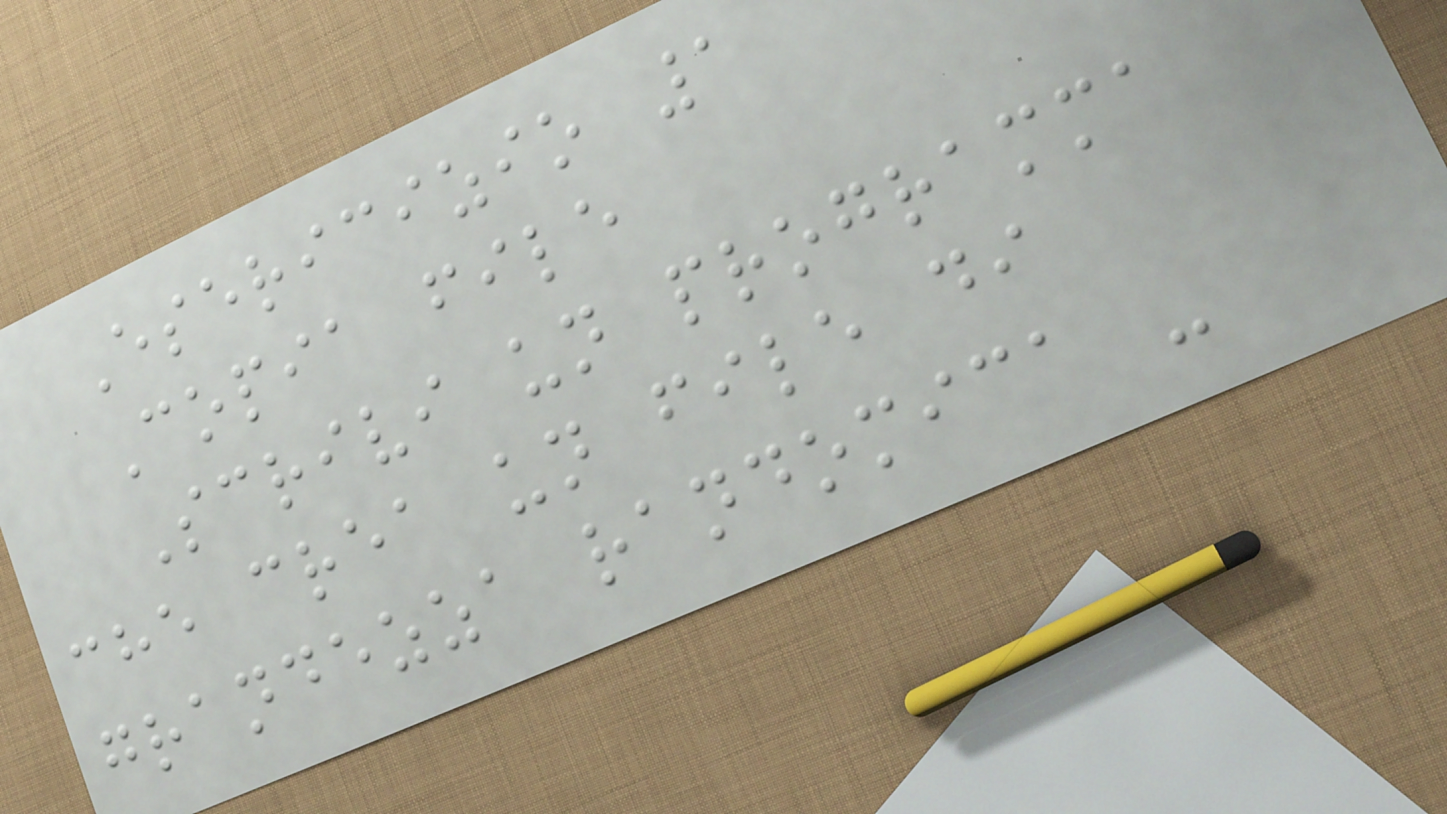Esericizio 1
Copia file
Scrivi un programma
che crea un file di
grandezza randomica -
